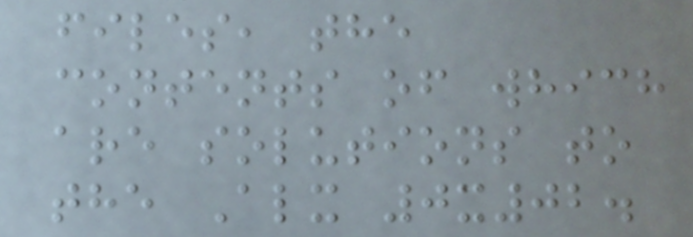files, the
contents of which
are solutions to
the Alx 0x02.
